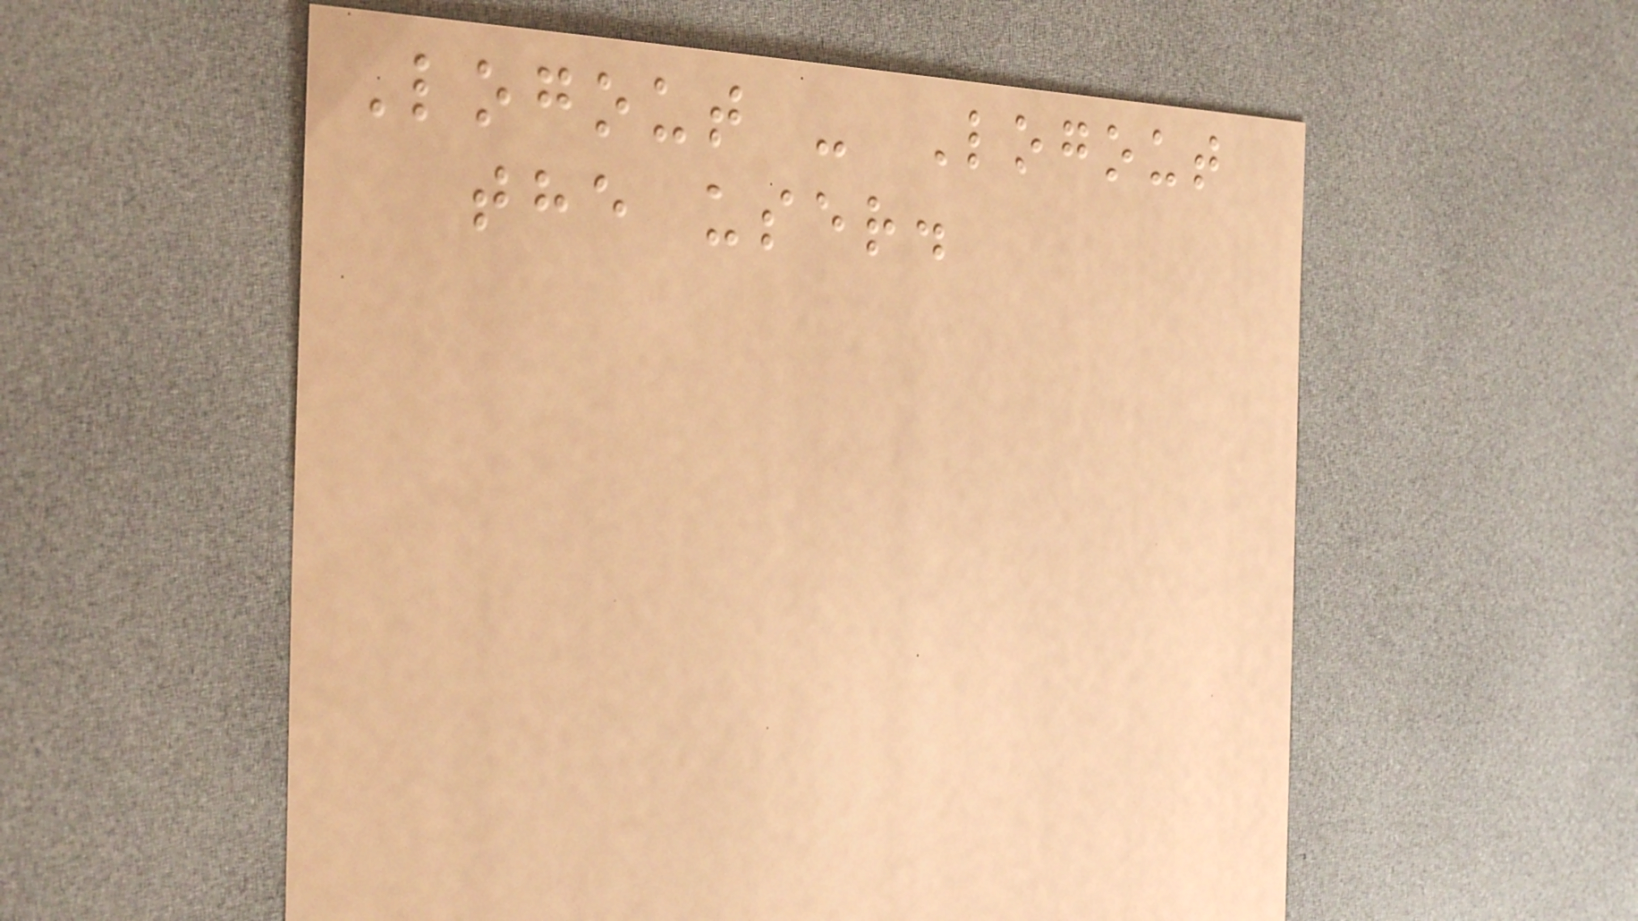Logout - Logout
the user.
